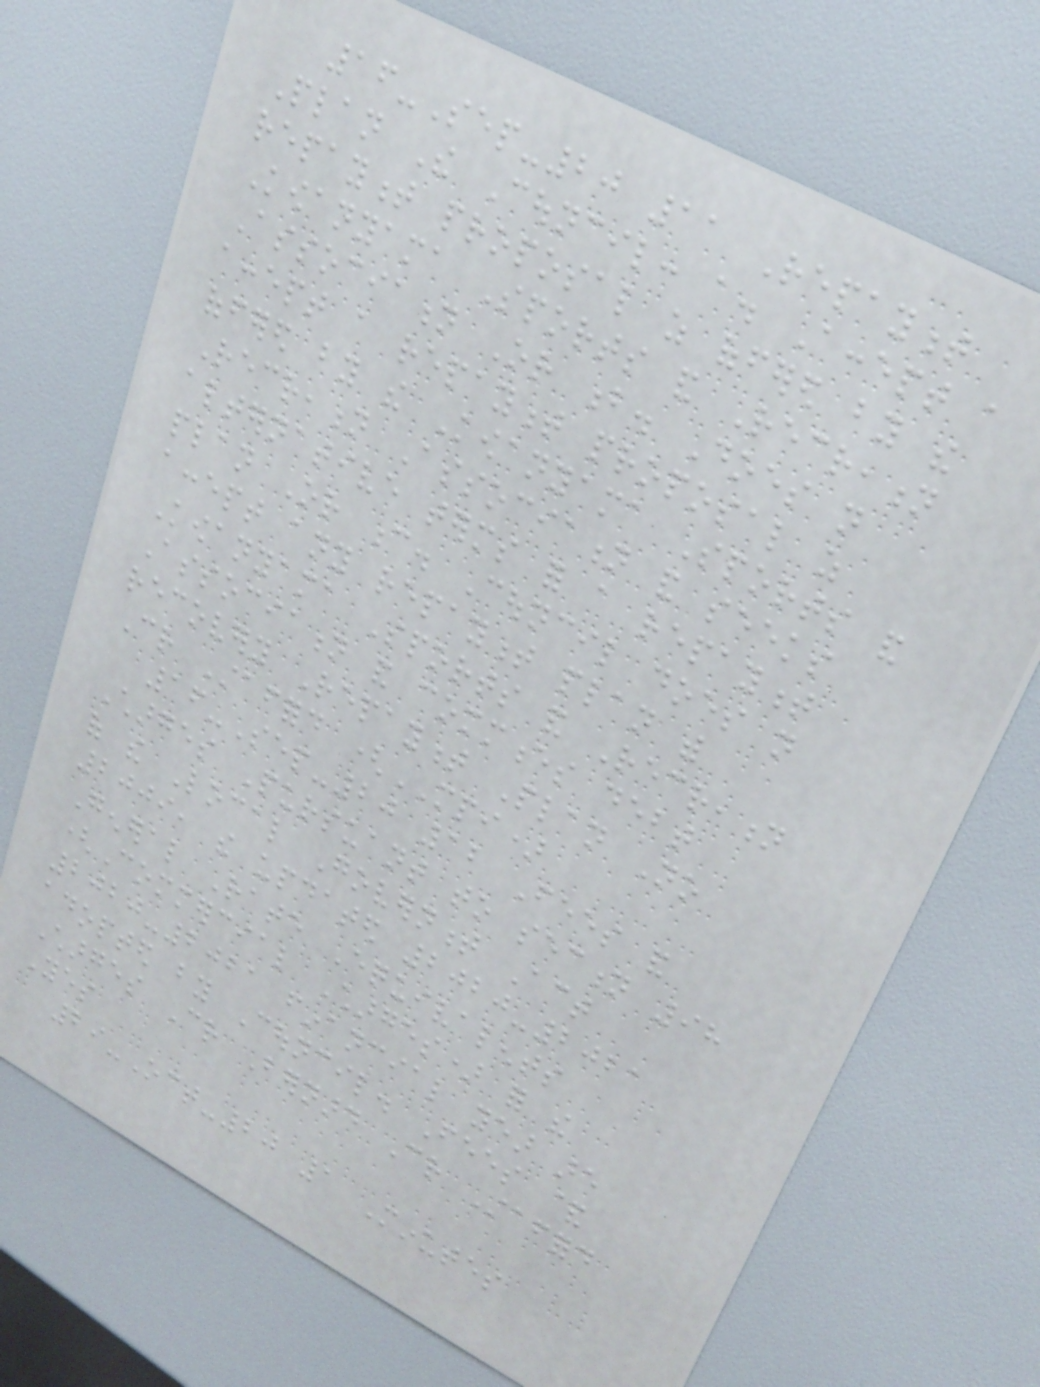16-Sep-20 11 Repayment
Plan The Council: a. Accept a
repayment proposal as offered by the
Kowanyama Sports and Recreation
Association Or b. Does not
accept a repayment proposal as
offered by the Kowanyama Sports and
Recreation Association and seeks
alternative terms for a repayment
plan Or c. Council does not
accept any repayment plan with
Kowanyama Sports and Recreation
Association and commences debt
recovery Repayment Plan No
Cr Stafford (MPI)
16-Sep-20 12 Fees and
Charges Pursuant to section 98
of the Local Government Act
2009, the updated 2020-2021
General Rate Equivalents
(Commercial Charges) for the
2020-2021 financial year are
adopted by Council. Fees &
Charges Cr Bernard Cr Stafford
Yes
29-Oct-20 1 Minutes
